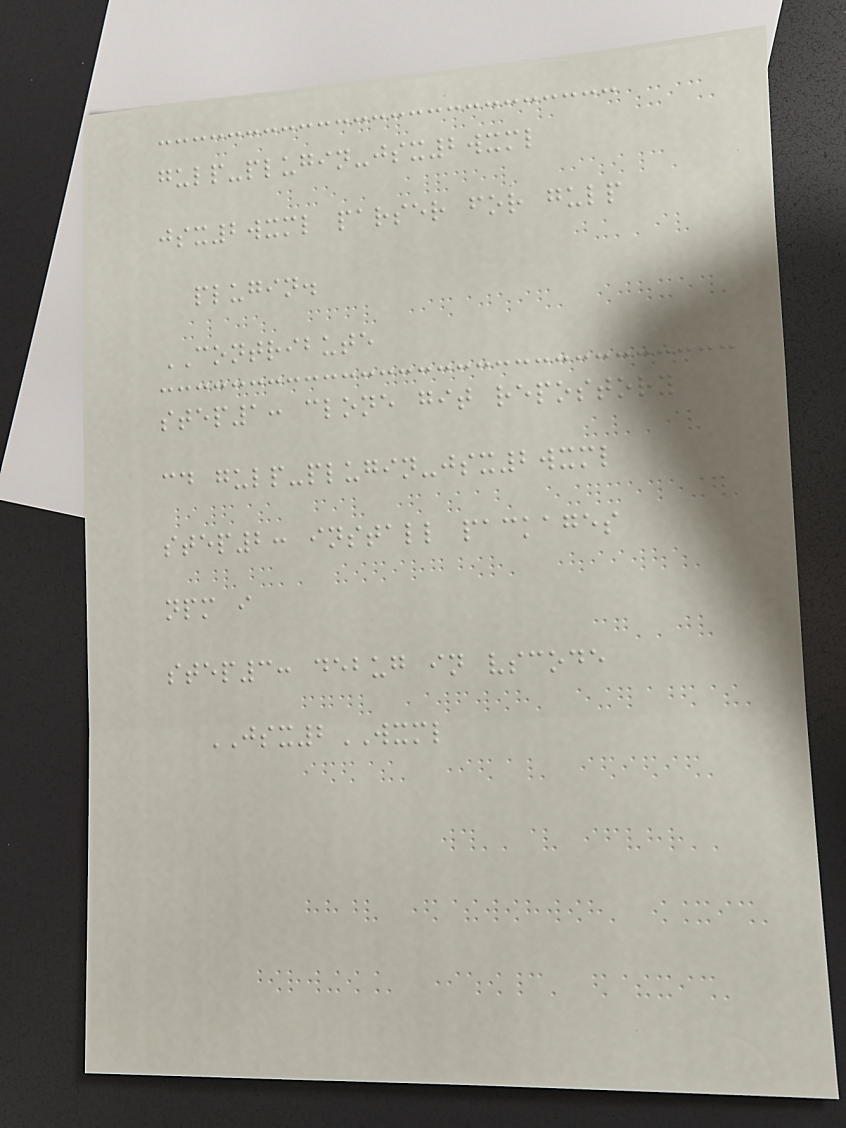gulp-plugin-jsx2wxml
jsx2wxml parser for gulp
plugin.
CONTRIBUTE
step1: clone git repostory
cd gulp-plugin-jsx2wxml
step2: install packages
npm i
step3: debug in vscode
JSX2WXML
